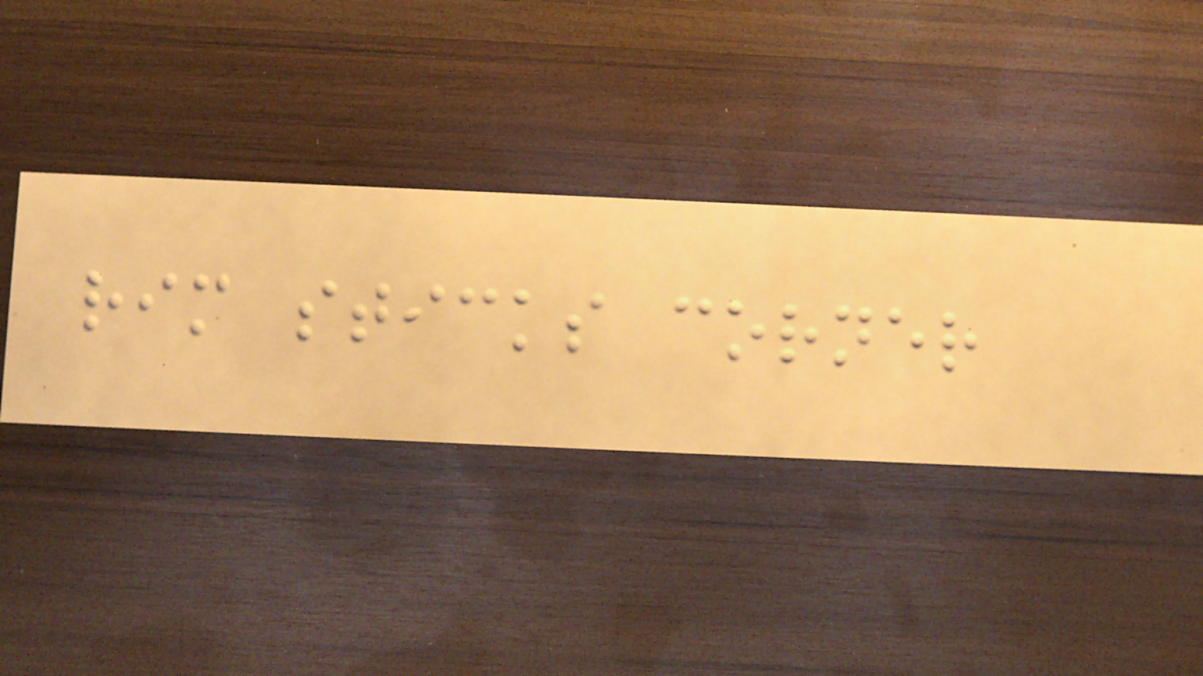rim sticks corner
